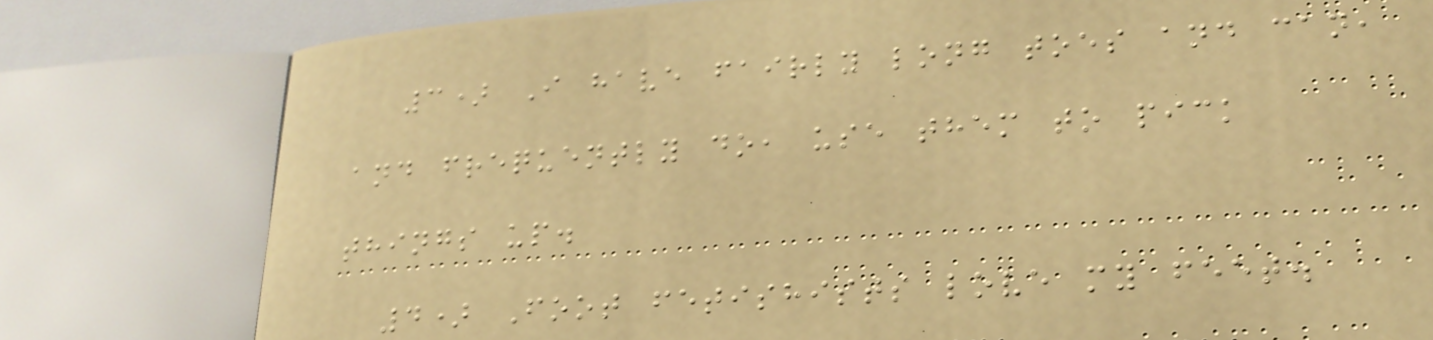3) I have fairly long toes and can,
and frequently do, use them to pick
things up.
4) Foot fetishists love my feet.
